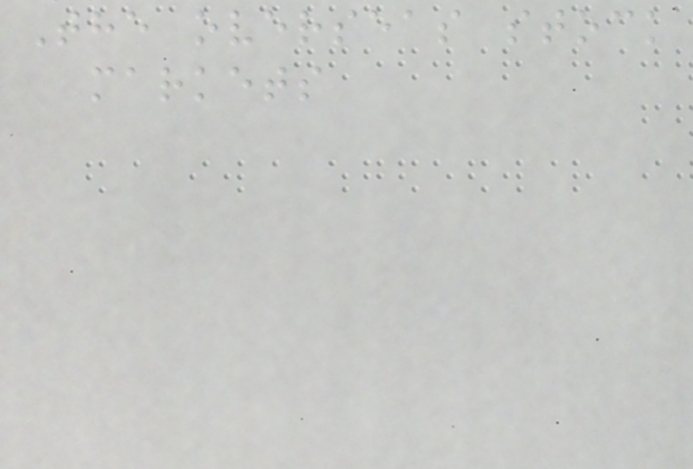The overseas stock
markets
